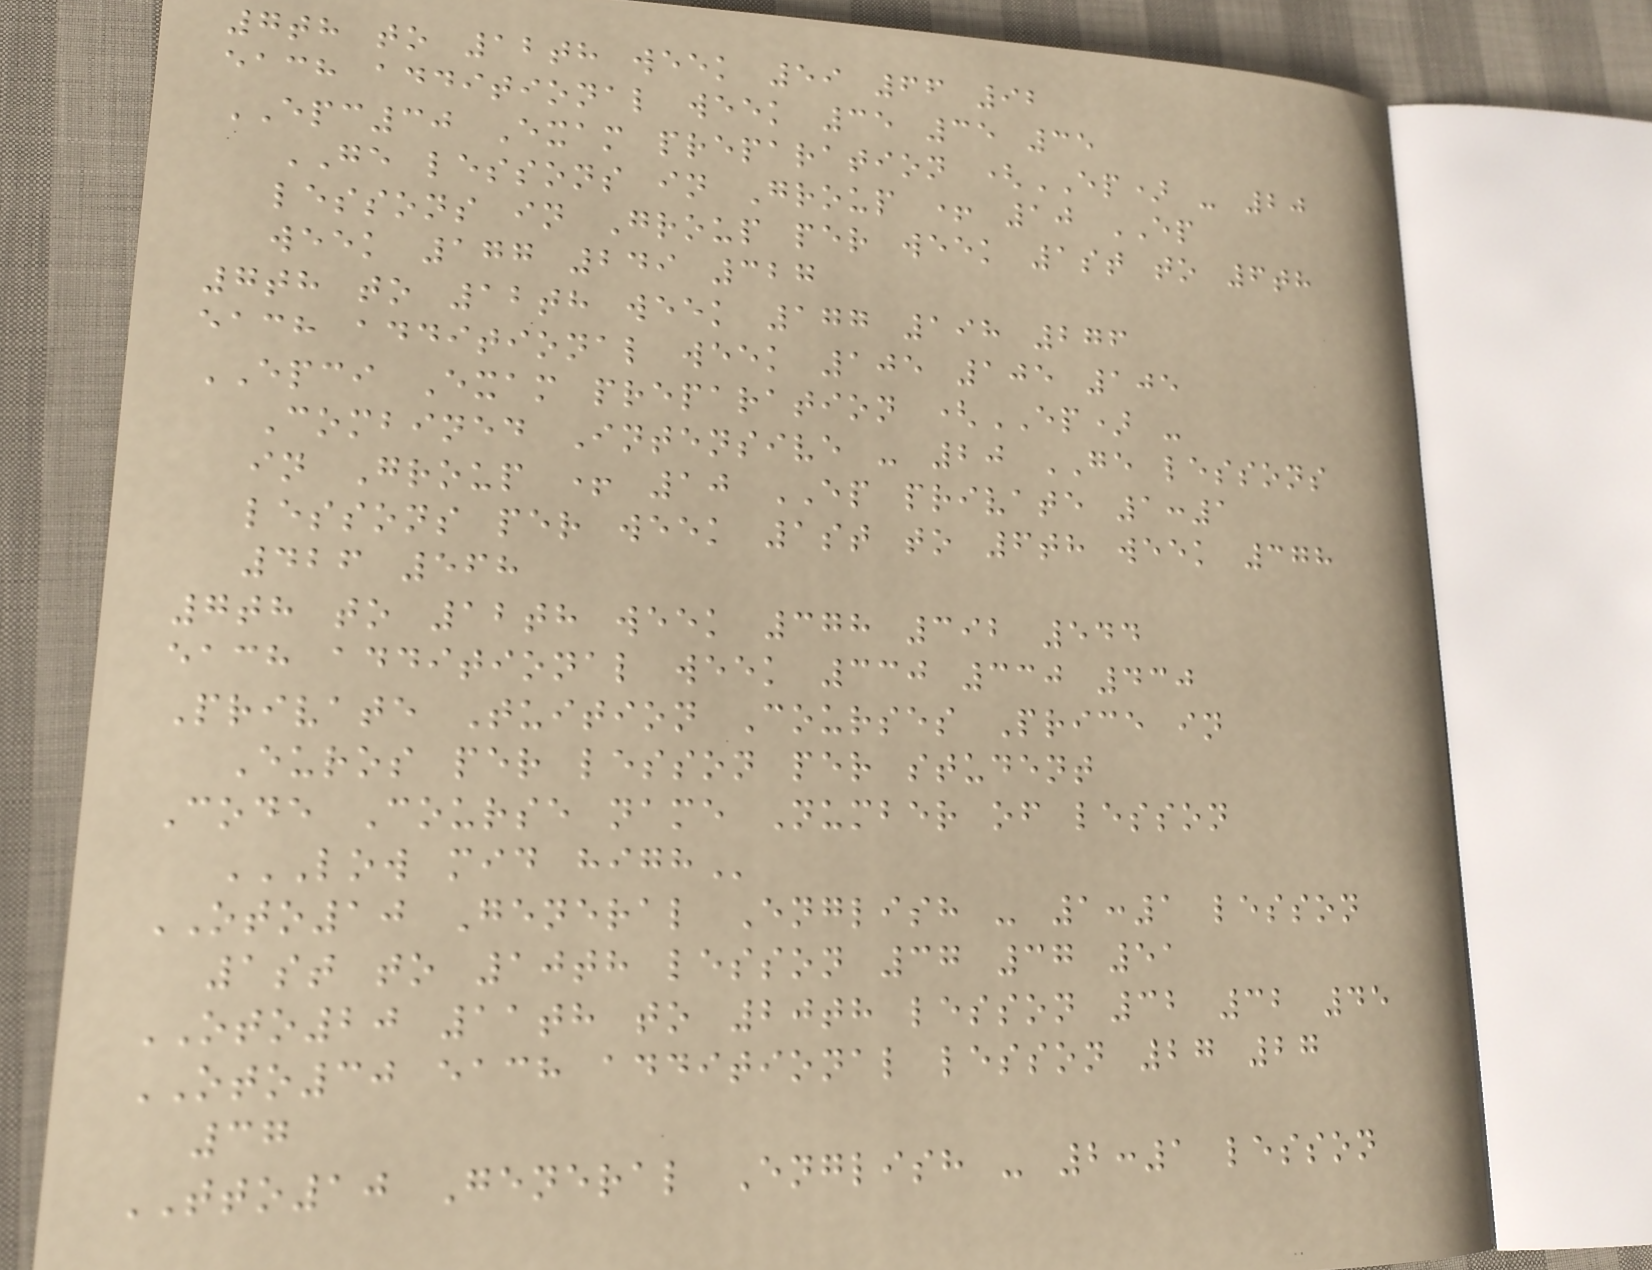7th to 12th week 59 66 92
each additional week 35 35 35
EPC30 Exam preparation (EP) - 20
GE lessons in Group + 10 EP
lessons in Group per week 1st to 6th
week 177 249 327
7th to 12th week 177 198 276
each additional week 105 105 105
EPCI Exam preparation (EP) -
Combined Intensive - 20 GE lessons
in Group + 10 EP private 1:1
lessons per week 1st to 6th week 378
426 568
7th to 12th week 378 392 544
each additional week 330 330 430
Private Tuition Courses Price in
Euros per lesson per student
Code Course name Number of lesson
LOW MID HIGH
OTO10 General English - 1:1 lesson
1st to 10th lesson 37 37 51
OTO20 11th to 20th lesson 32 32 45
OTO30 each additional lesson 27 27
37
TTO10 General English - 2:1 lesson
